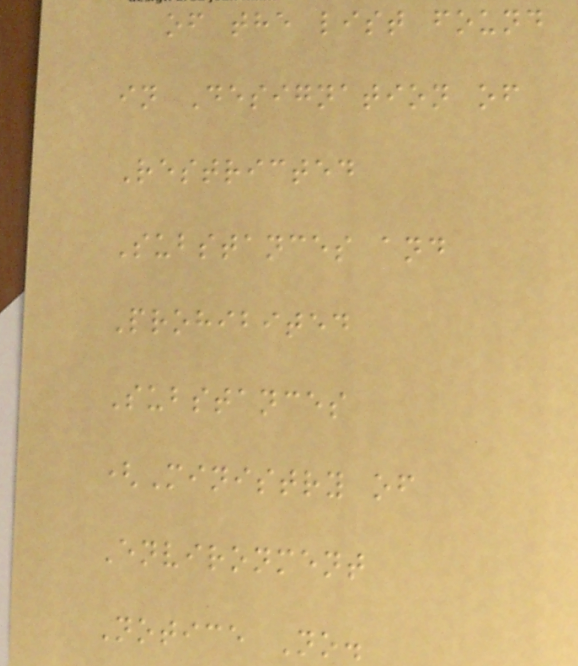of the list found
in Designation of
Restricted
Substances and
Prohibited
Substances
(Ministry of
Environment
Notice No.
